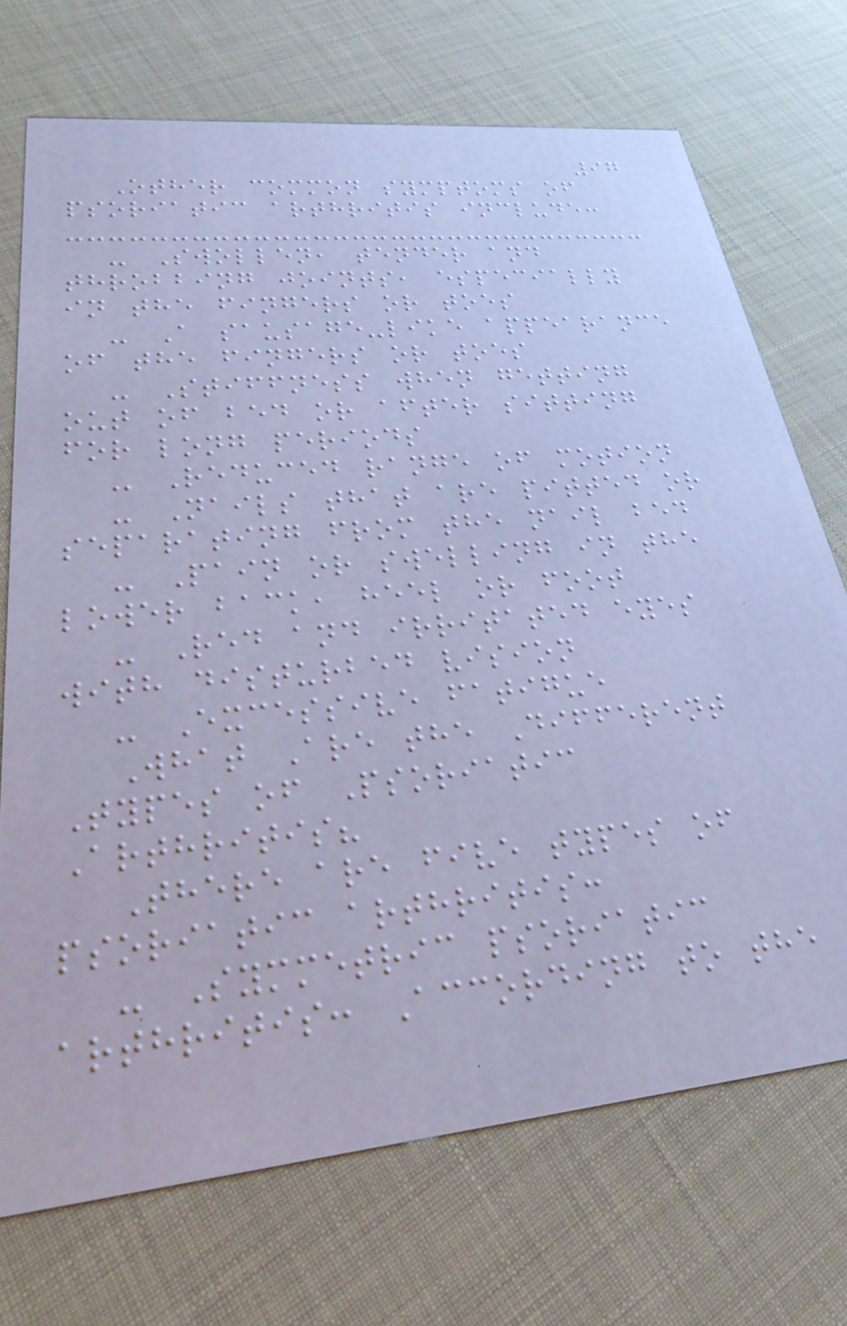97
Other common symptoms of
psoriatic arthritis include:
- Swollen, tender and
throbbing joints, especially
in the fingers or toes
- A sausage-like appearance
of the fingers or toes
- Stiffness when getting
out of bed or after sitting
for long periods
- Reduced range of motion
- Nails that are pitted or
separating from the nail bed
- Pain or swelling in the
lower back, heel or foot
- Red and irritated eyes
with disturbed vision
- Excessive fatigue
What Are the Different
Types of Psoriatic
Arthritis?
There are five types of
psoriatic arthritis:
- Symmetric psoriatic
arthritis: According to the
